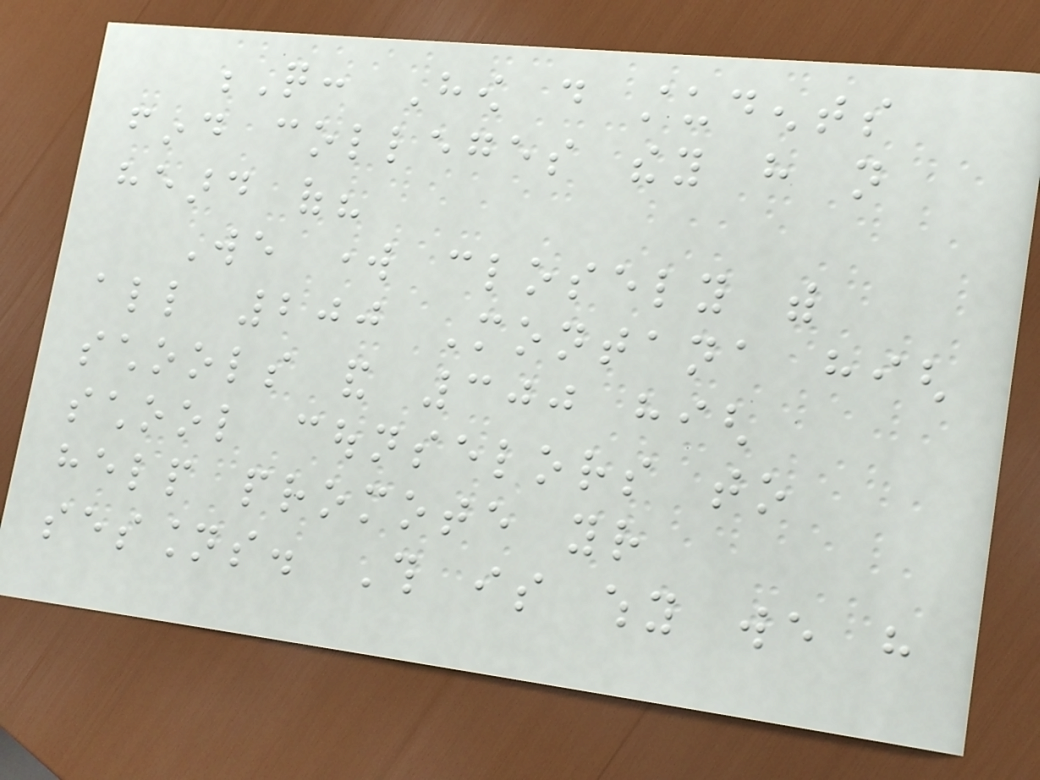Q: How do students
find colleges they have not
heard of?
We work closely with
all 200 Montana high
schools and 300 high
school counselors to
help promote your
sessions. This is why we have
